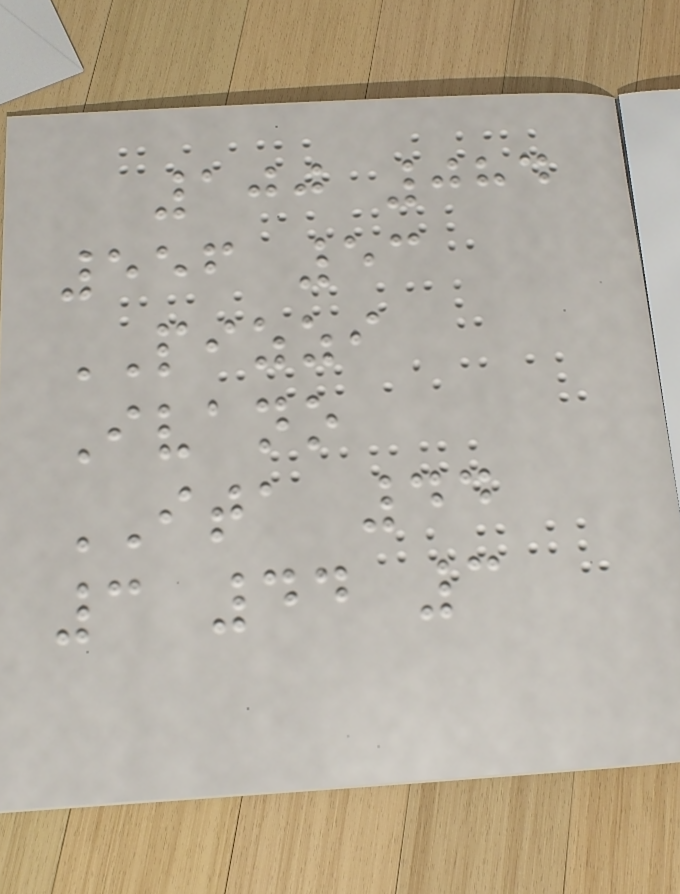100 084
556 53
PIZZI
Ivano
ITA 44
3 44 3
